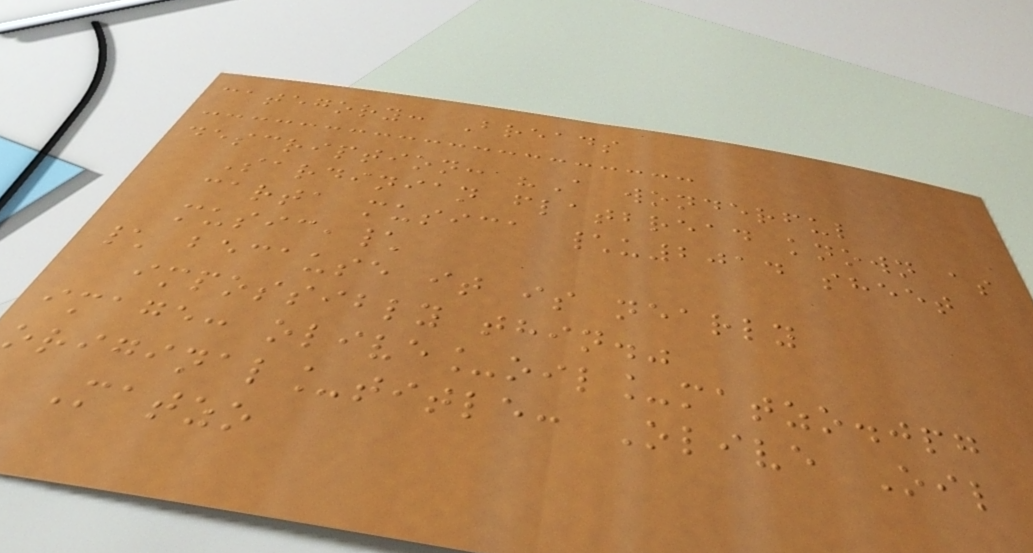category: Breads
description: "A wonderful
Sardinian flatbread known as
carta musica \u2014 sheet
music,\
\ because it is nearly
impossibly thin."
image: olive_oil_matzo.jpg
original_title: Olive Oil
Matzo
